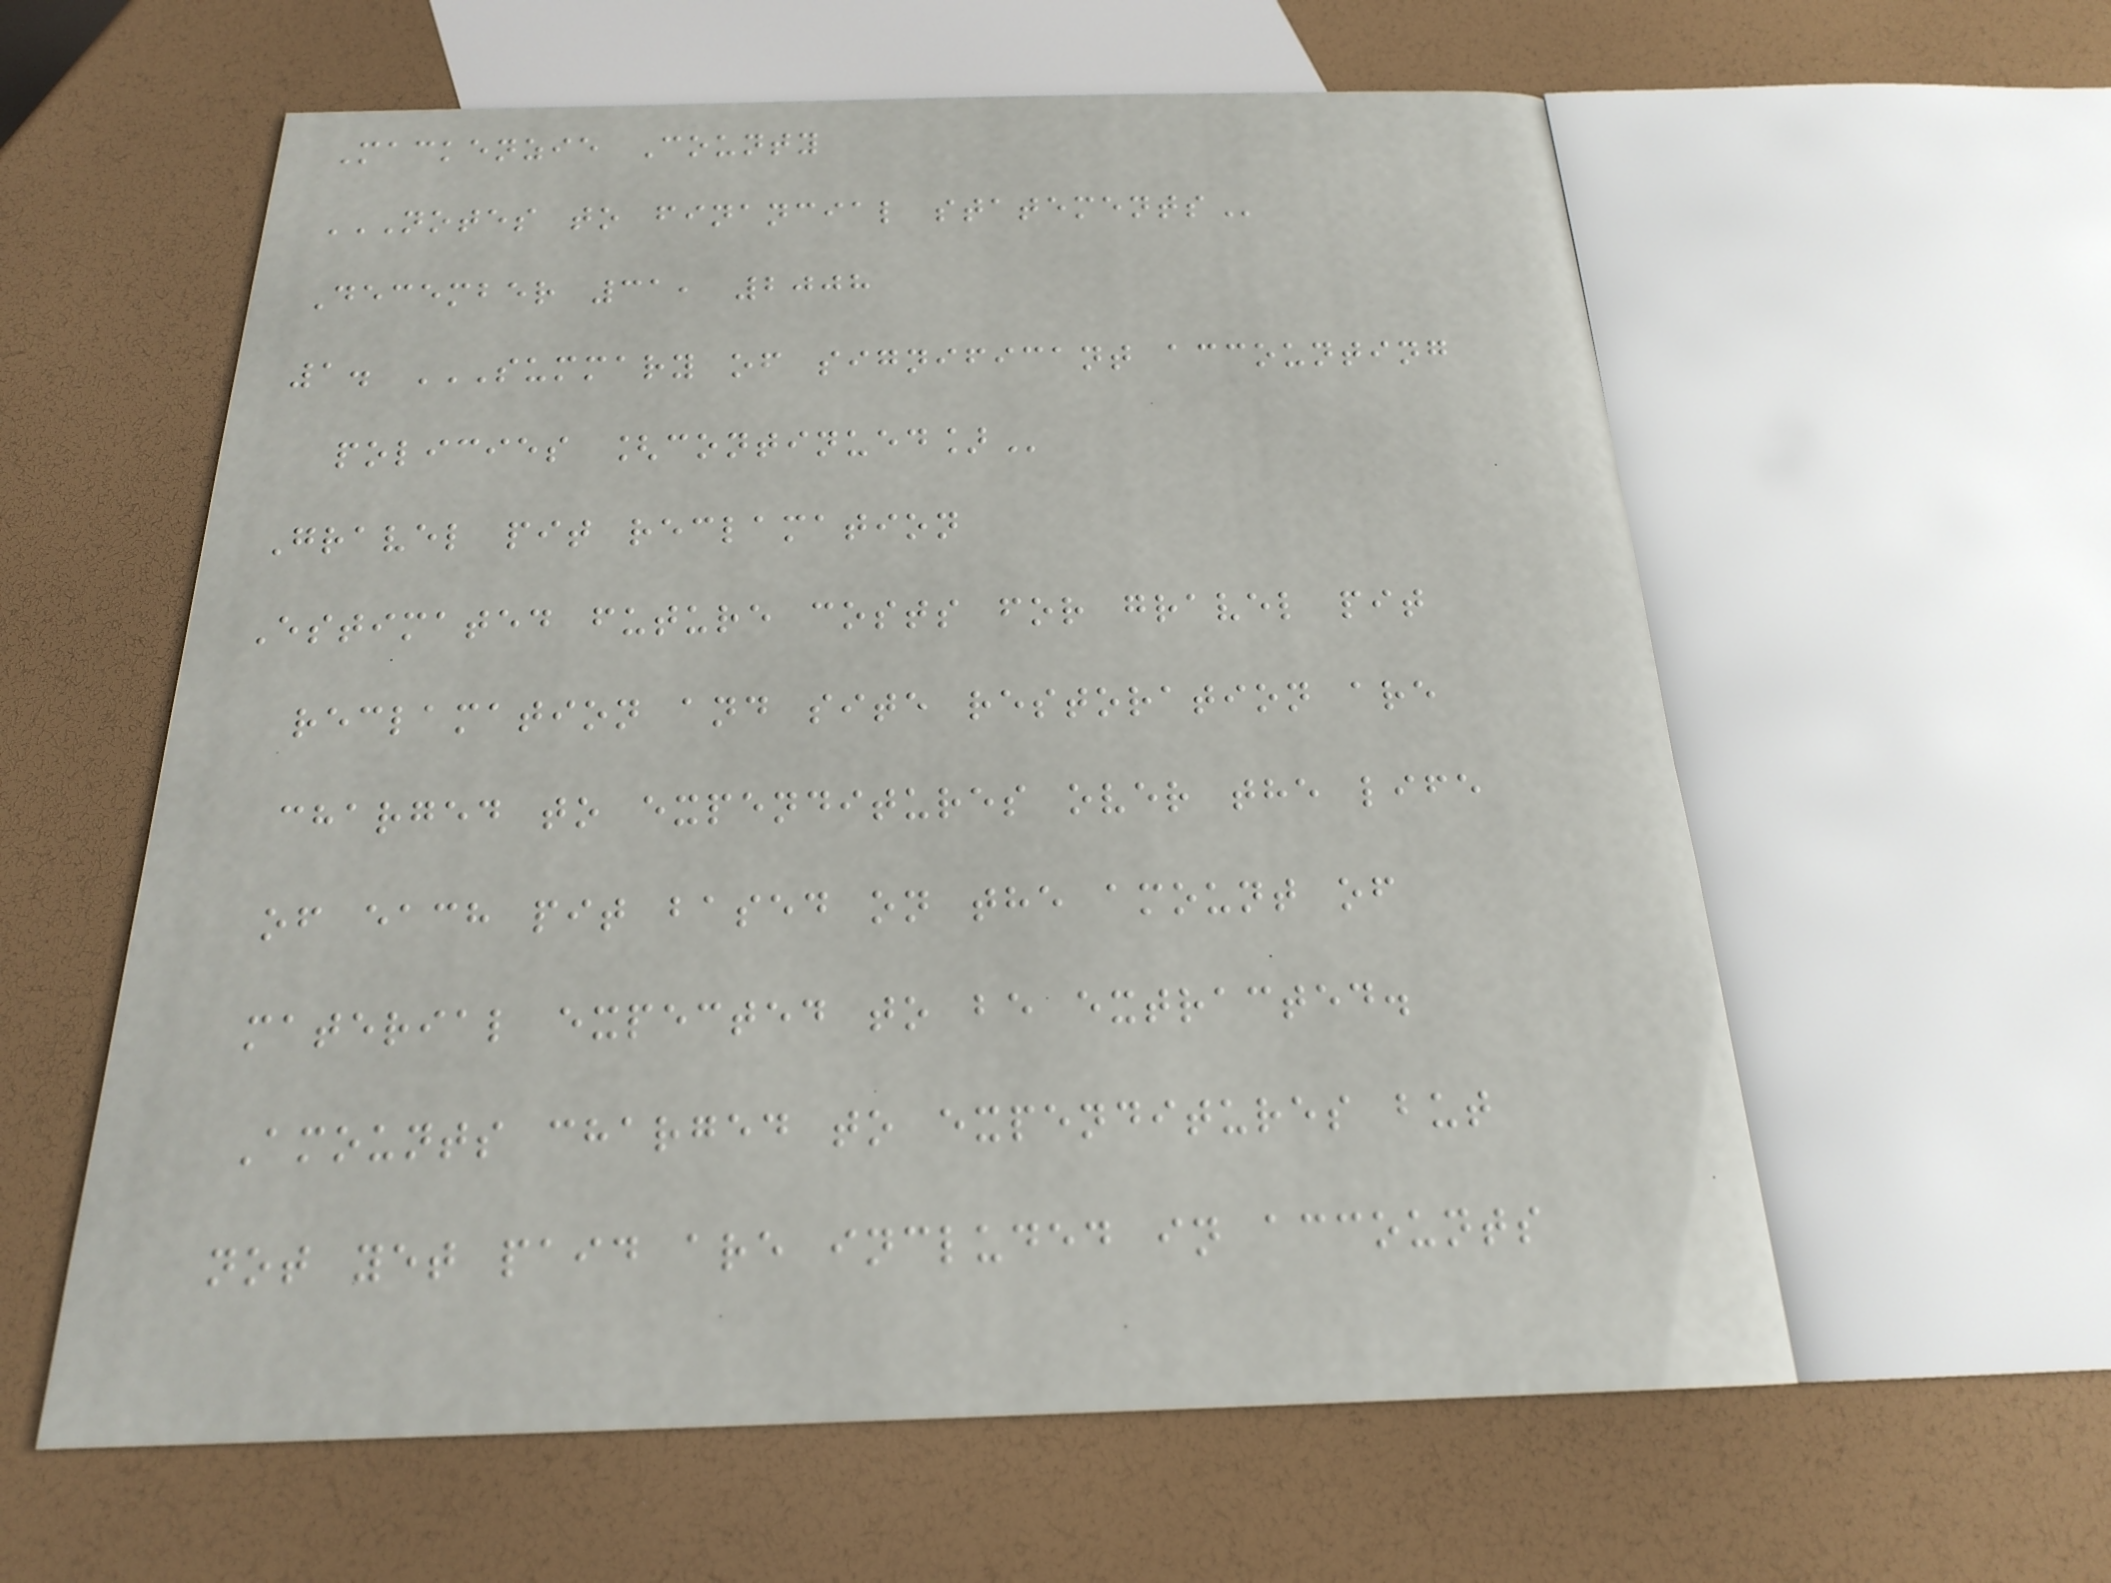Mackenzie County
NOTES TO FINANCIAL STATEMENTS
December 31, 2008
1. SUMMARY OF SIGNIFICANT ACCOUNTING
POLICIES [CONTINUED]
Gravel pit reclamation
Estimated future costs for gravel pit
reclamation and site restoration are
charged to expenditures over the life
of each pit based on the amount of
material expected to be extracted.
Amounts charged to expenditures but
not yet paid are included in accounts
